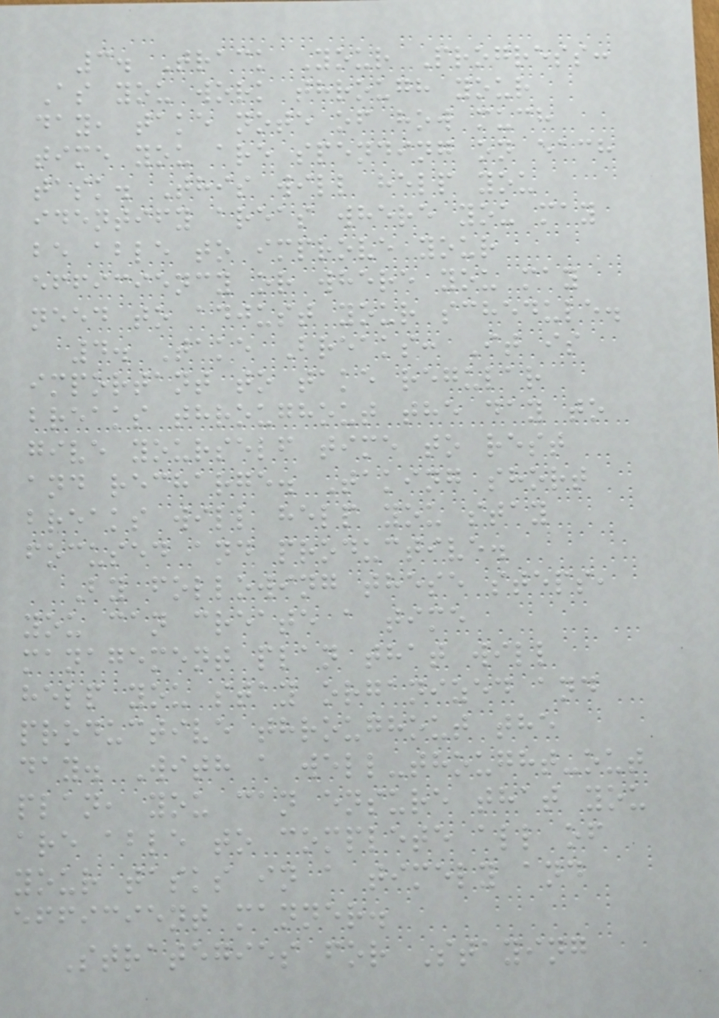3. Track Your Progress:
As you work through your
day, take note of how much
time you are spending on each
task. This will help you
identify areas where you may
be able to improve your
efficiency or where you may
need to adjust your schedule.
4. Take Breaks: It is
important to take regular
breaks throughout the day to
give yourself time to rest
and recharge. Taking short
breaks will help you stay
focused and productive.
By following these steps,
you can create a time
management plan that will
help you stay organized and
productive throughout the
day. With a well-thought-out
plan, you can ensure that you
are able to complete all of
your tasks in a timely and
efficient manner.
Strategies for Staying
